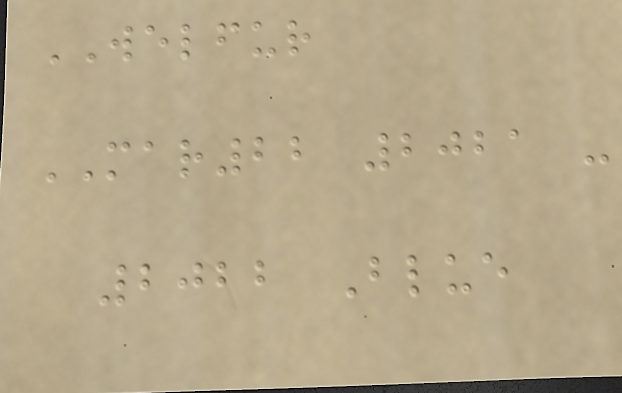WELFUR
MAR22 2021 -
2022 Blue
